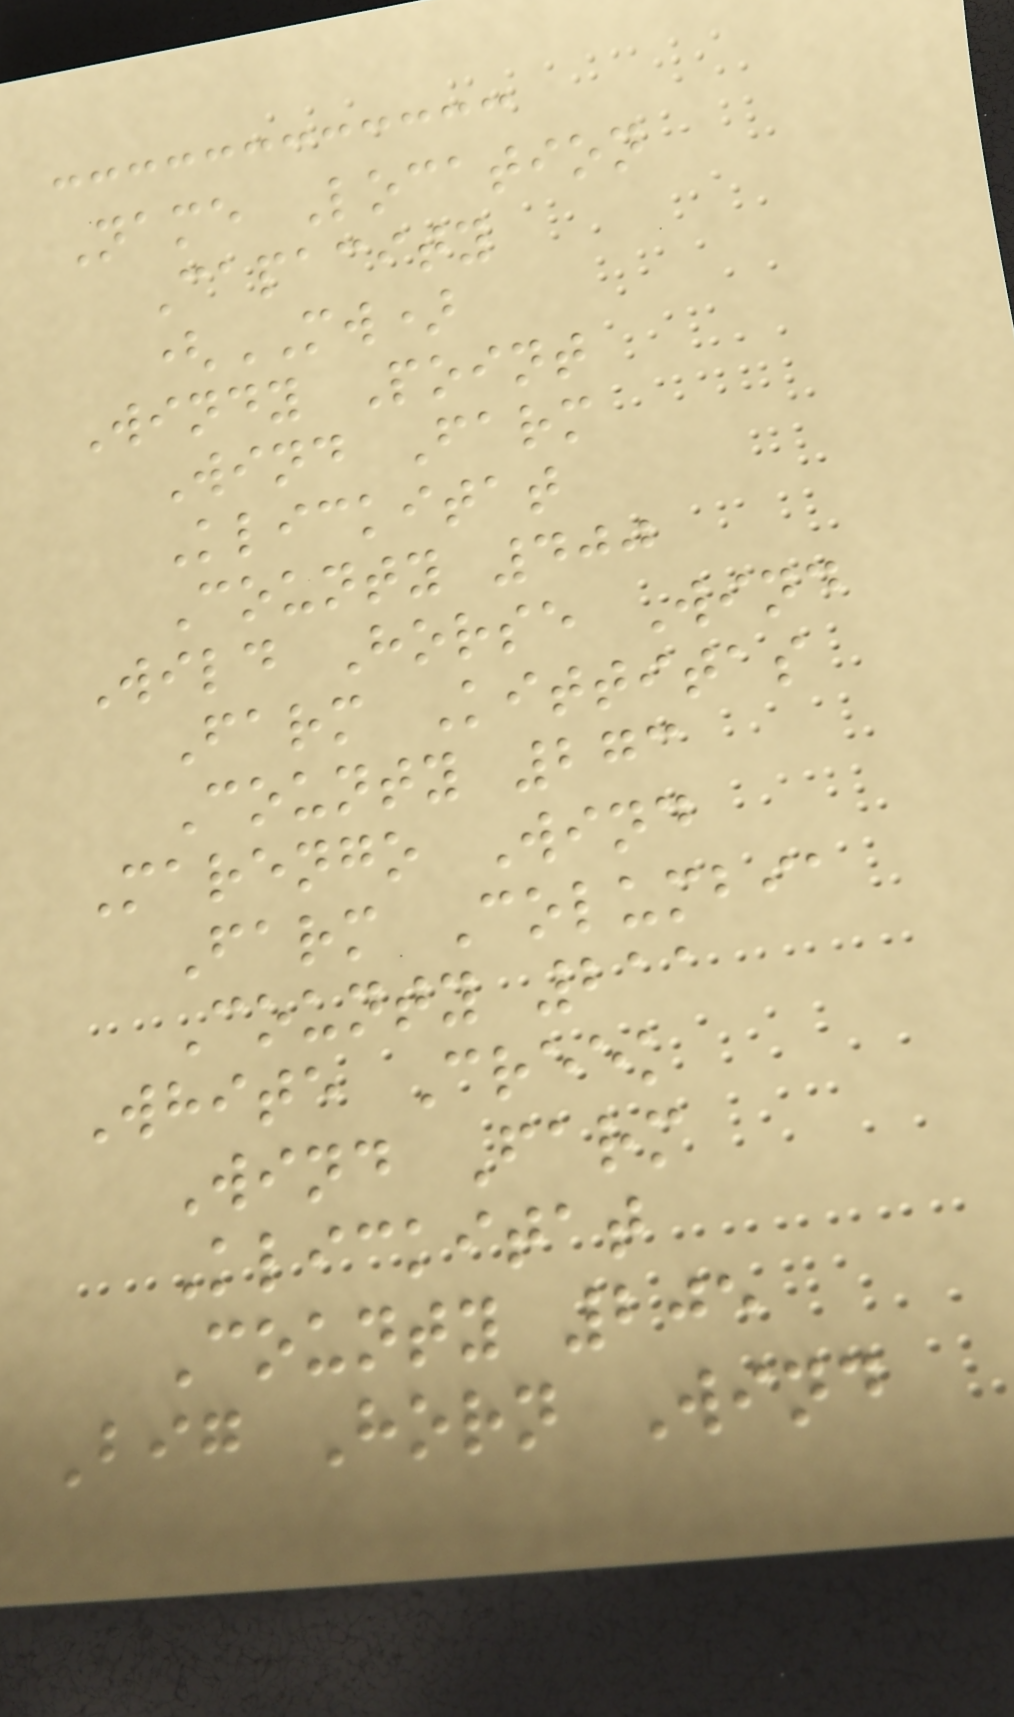Name Location
Capacity
(MW)
Windy Point
Wind Farm
Klickitat
County 400
Wild Horse Wind
Farm Kittitas
County 273
Marengo Wind
Farm Columbia
County 211
White Creek
Wind Farm
Klickitat
County 205
Big Horn Wind
